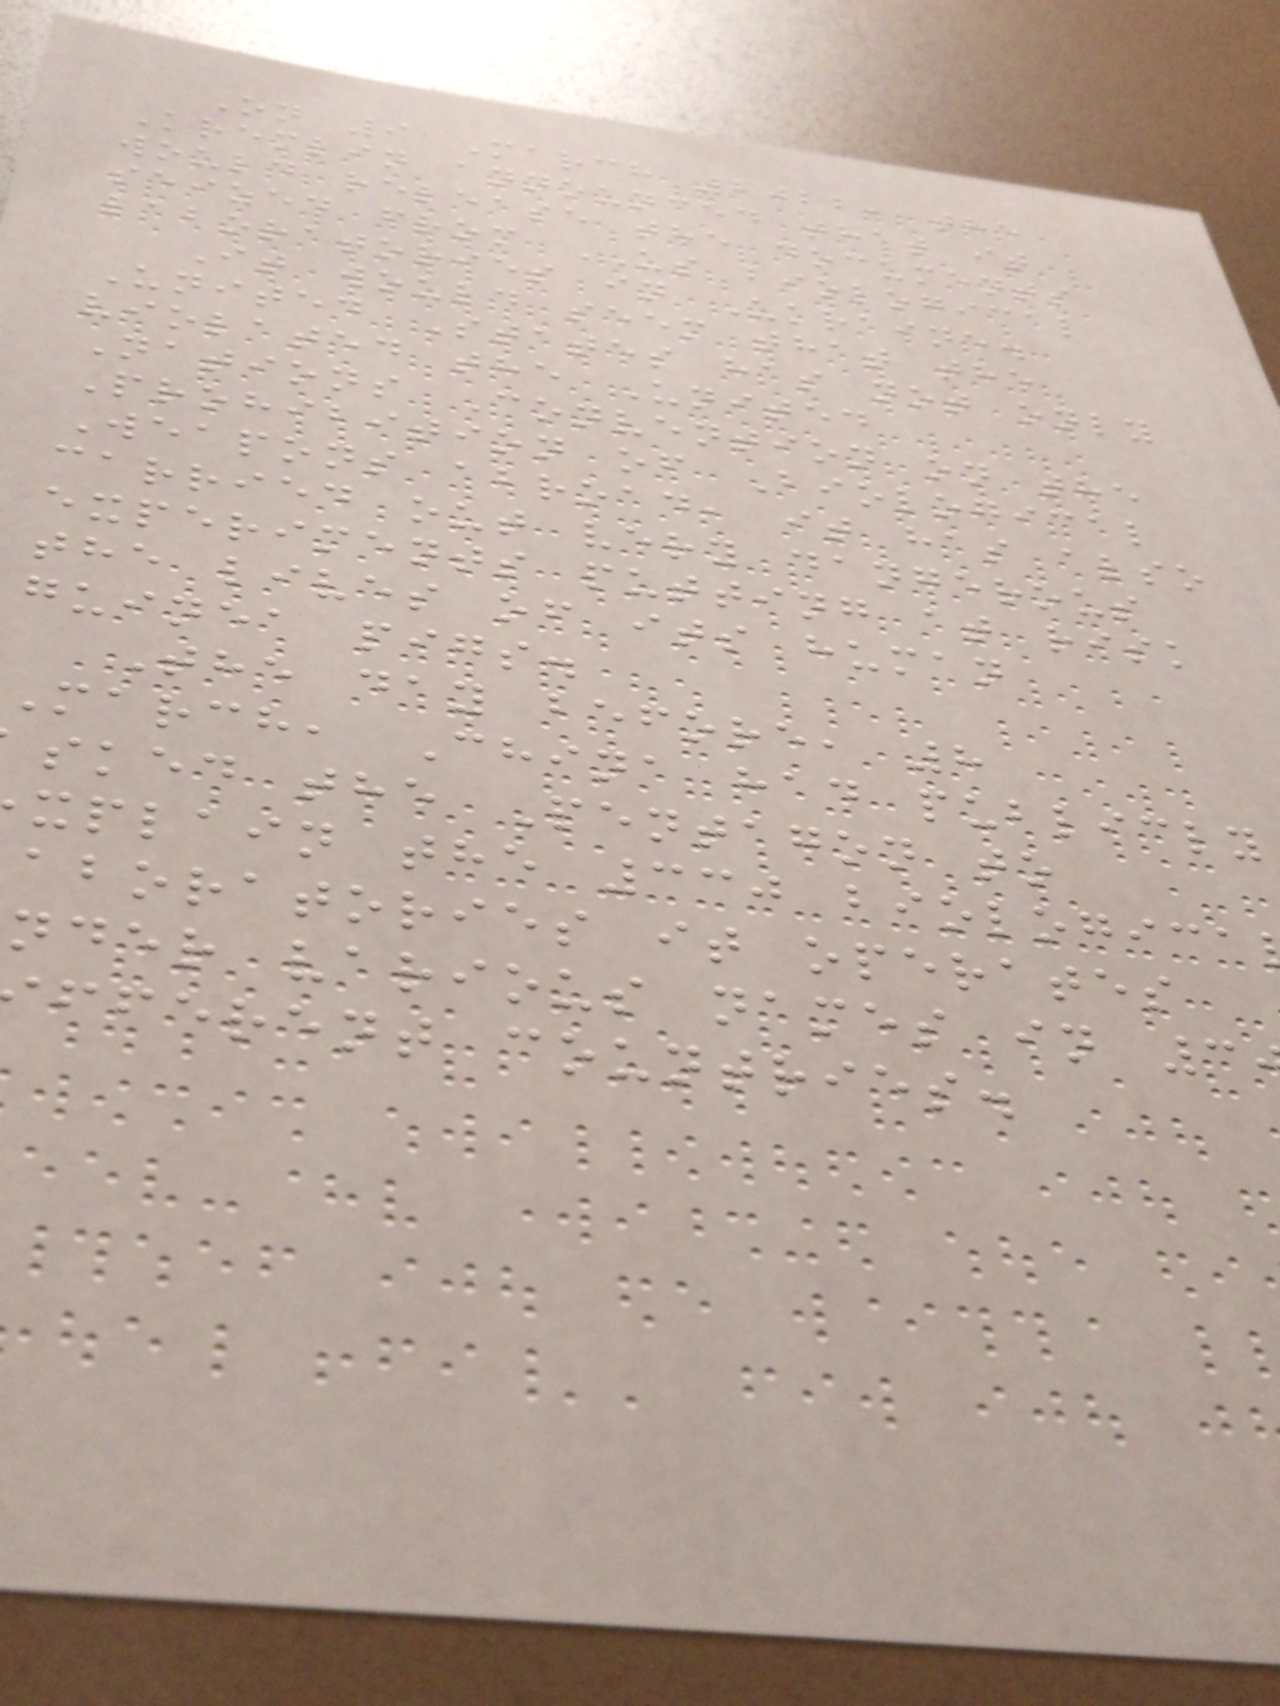On 9 March 2022, the
Kremlin announced that it
would release the documents
seized from US biological
laboratories in Ukraine.
It would seem that the
United States has not only
violated the United
Nations Convention on the
Prohibition of Biological
Weapons abroad, it has also
carried out very dangerous
experiments putting at risk
the lives of its human
guinea pigs.
The day before, 8
march, China had publicly
sked the Pentagon to
xplain the 330 biologica
aboratories it operates
nder various names in 3
fferent countries.
